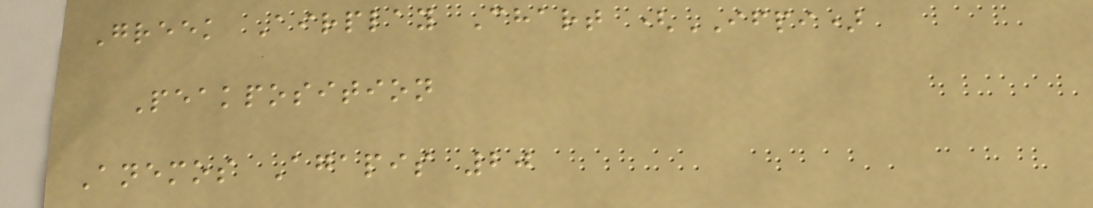Greek Airplay Chart (IFPI)
Peakposition
Anemos Agapis 20
